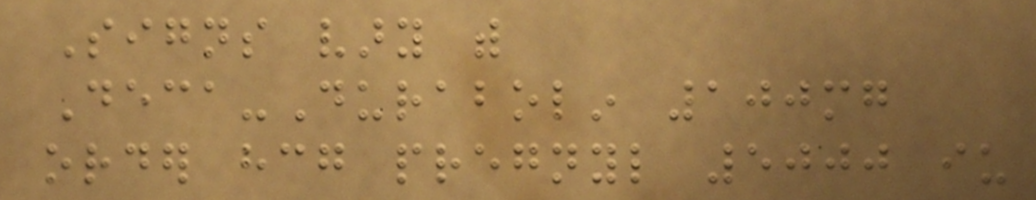Signs vary with
Deca-Durabolin 100mg
order hcg pregnyl 5000 iu
